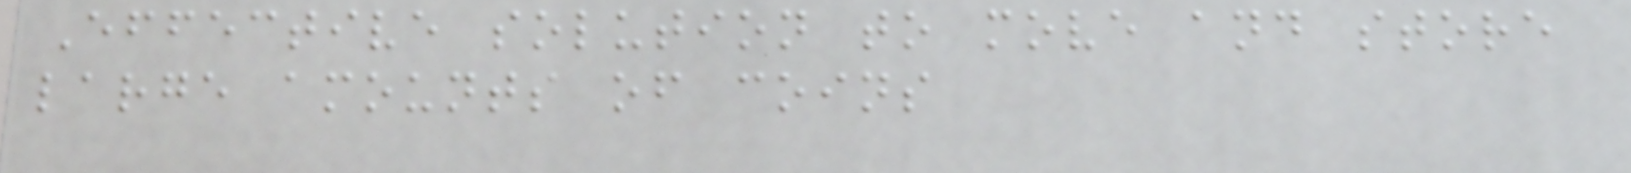Effective solution to move and store
large amounts of coins
